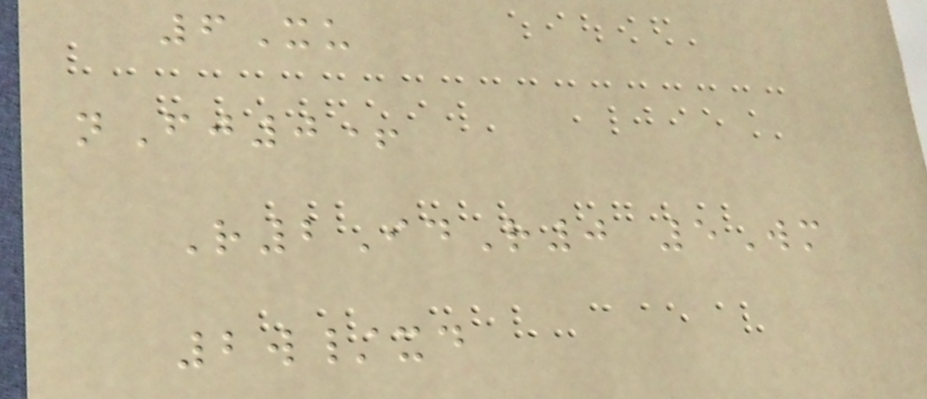6Xu
nFj0+
R2IdR0 5Wm
2w/xd
